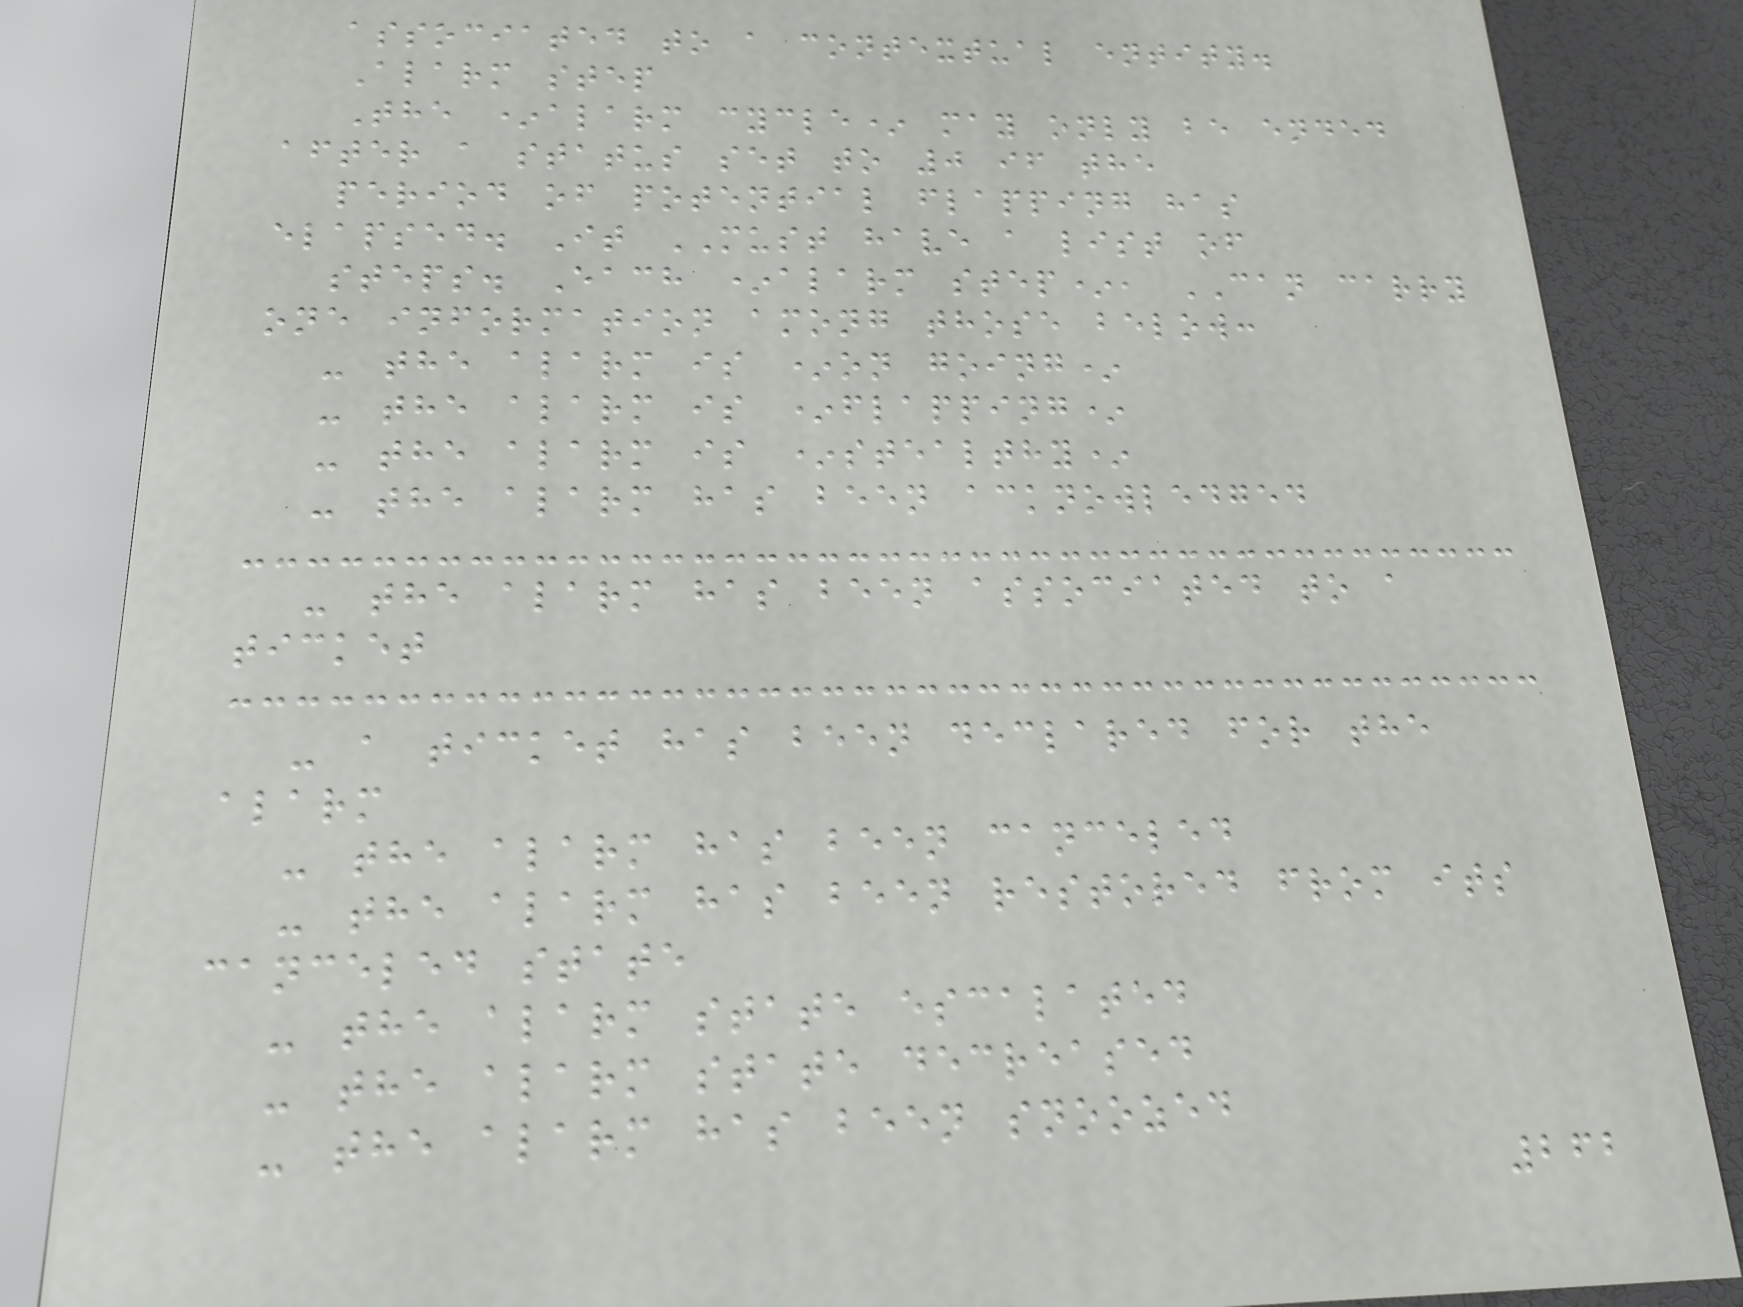associated to a contextual entity.
Alarm step
The *alarm cycle* may only be ended
after a status set to 0 if the
period of potential flapping has
elapsed. It MUST have a list of
steps. Each *alarm step*, CAN carry
one information among those below:
- the alarm is *on going*
- the alarm is *flapping*
- the alarm is *stealthy*
- the alarm has been acknowledged
- the alarm has been associated to a
ticket
- a ticket has been declared for the
alarm
- the alarm has been canceled
- the alarm has been restored from its
canceled state
- the alarm state escalated
- the alarm state decreased
- the alarm has been snoozed
262
